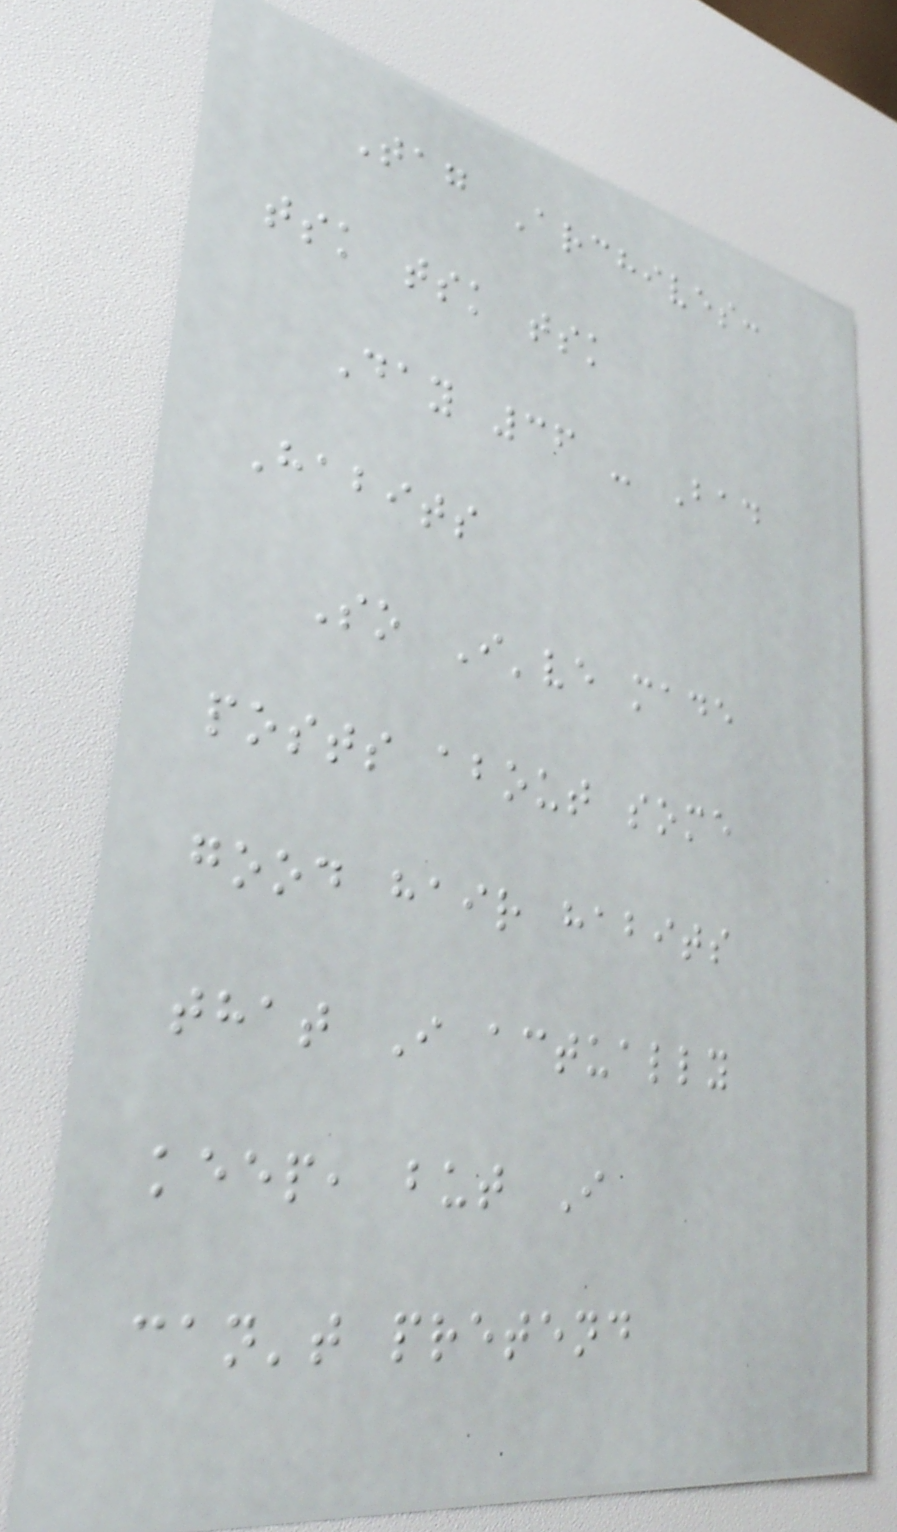Tag Archives:
tsk tsk tsk
Day 36 - Bad
Habits
So I've made
posts about some
good hair habits
that I actually
keep, but I
can't pretend
